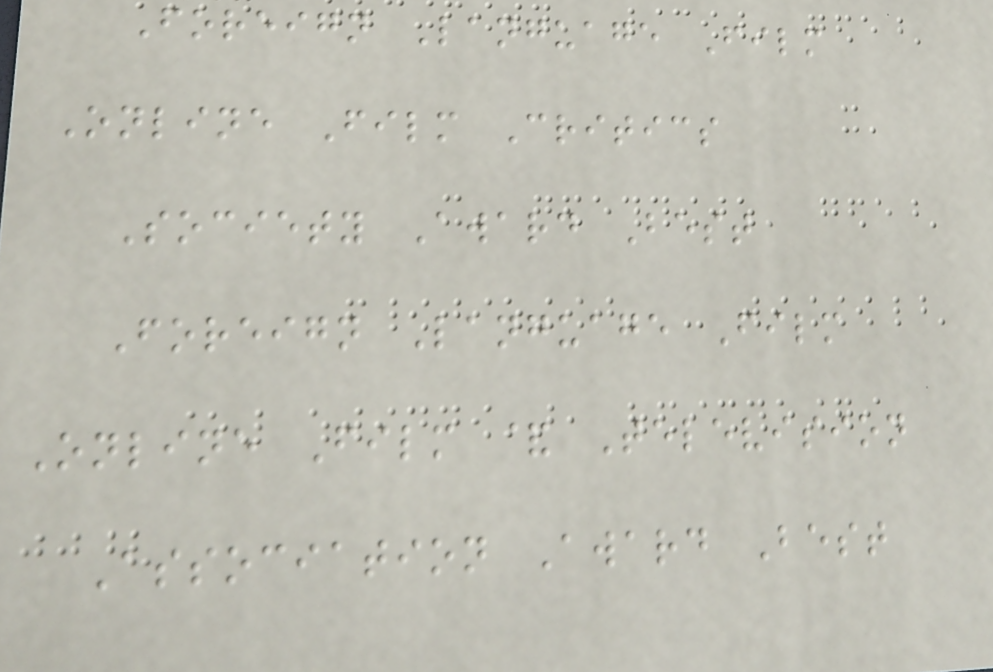Foreign Language Film
Online Film Critics
Society Award Best
Foreign Language Film
Online Film & Television
Association Award Best
